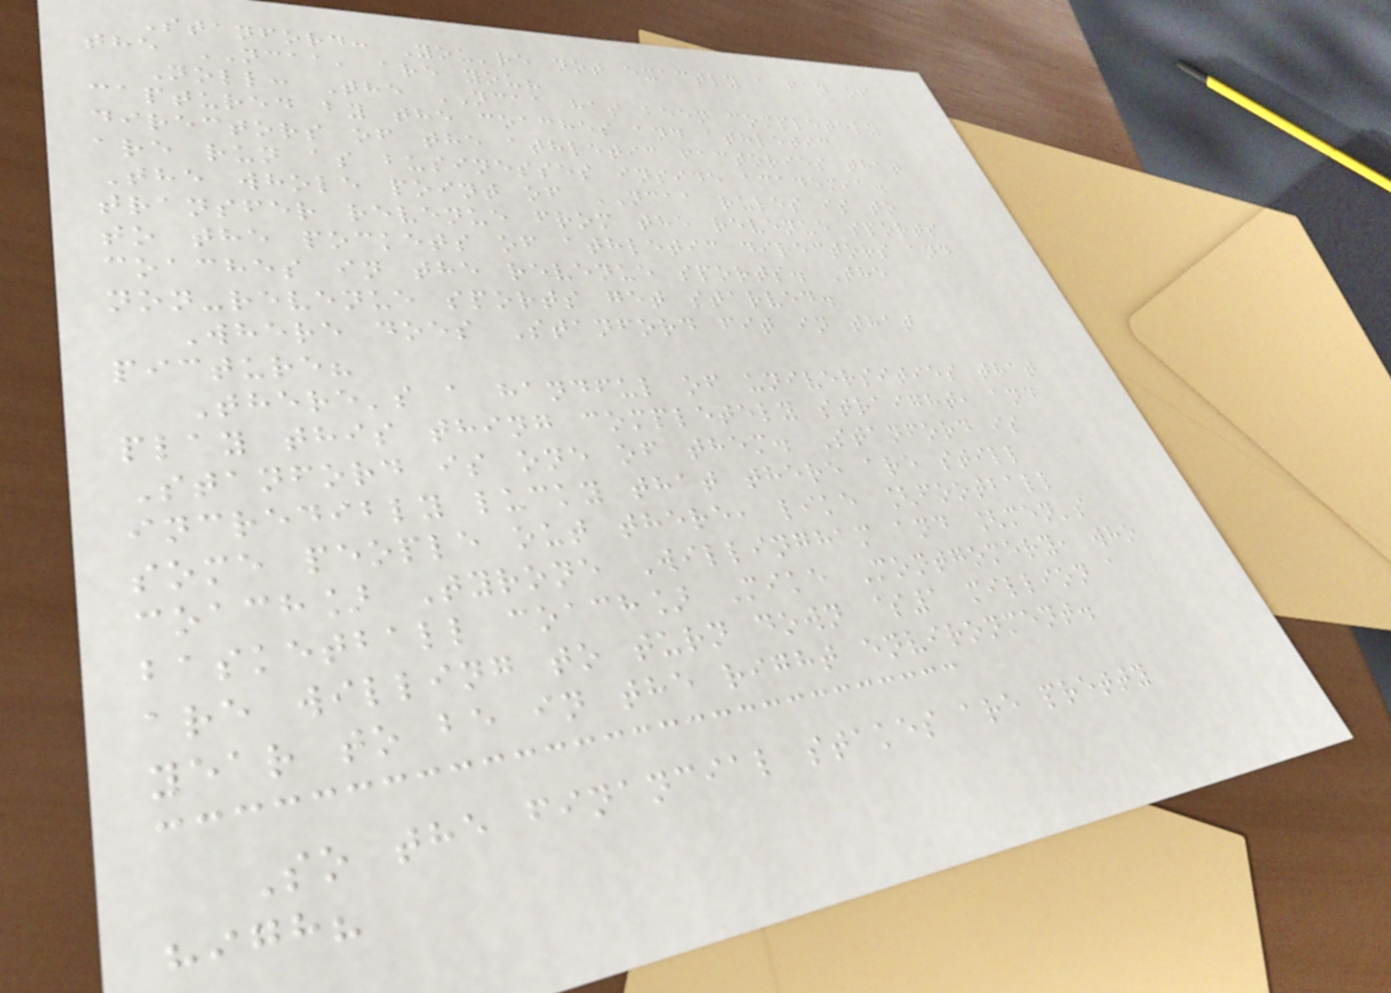Stanford: You're not exactly a fan of
the NCAA, are you?
Noll: The NCAA has been completely
captured by the coaches and athletic
directors of the athletic factories that
are run as businesses inside academia.
The whole point of NCAA rules is to
transfer revenue from the revenue sports
to the pockets of athletic directors and
coaches in the revenue sports. The
non-revenue sports get starved.
Where does Stanford fit in that
picture?
There's a handful of universities that
play this thing completely straight, and
Stanford is one of them. Stanford is
incredibly lucky that there are still
some people out there, like [football
coach] Tyrone Willingham and [men's
basketball coach] Mike Montgomery, who
are willing to turn down $1 million a
year to be in the right environment.
So the financial stakes are pretty
high?
